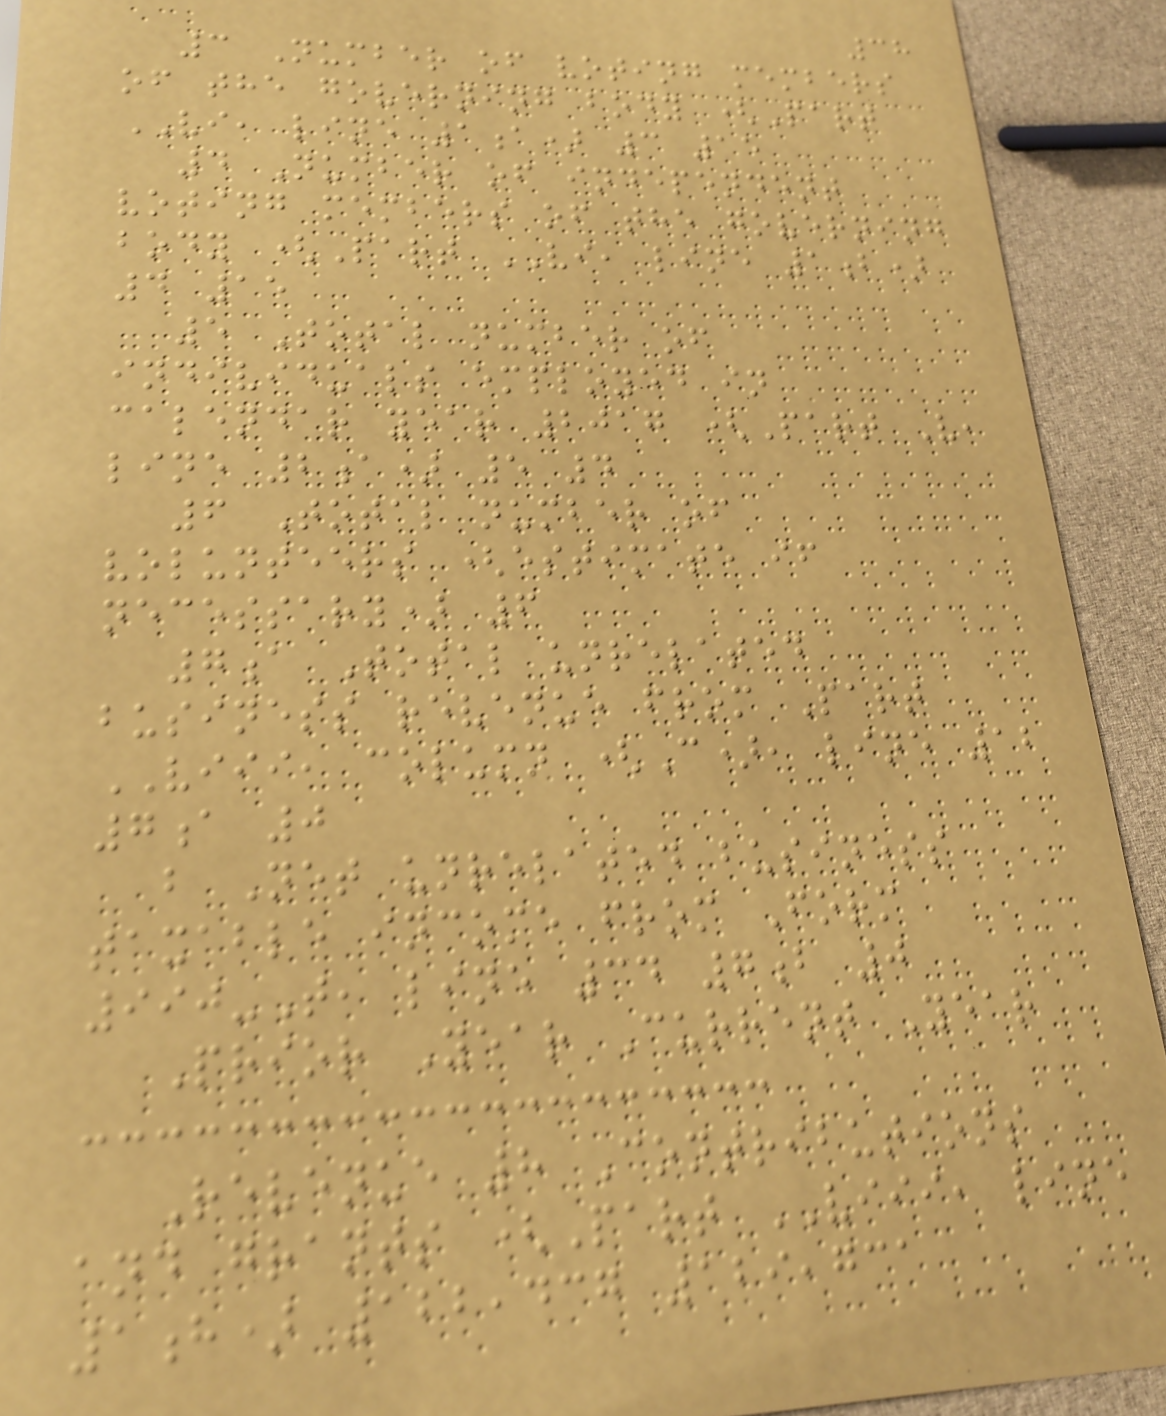38
3 Number of voting members
of the governing body (Part
VI, line 1a) 3 15
4 Number of independent
voting members of the governing
body (Part VI, line 1b)
4 15
5 Total number of
individuals employed in
calendar year 2017 (Part V,
line 2a) 5 4
6 Total number of
volunteers (estimate if
necessary) 6
7a Total unrelated
business revenue from Part
VIII, column (C), line 12
7a 0
b Net unrelated business
taxable income from Form
990-T, line 34 7b 0
Prior Year Current Year
Revenue 8 Contributions
and grants (Part VIII, line
1h) 122,437 129,731
